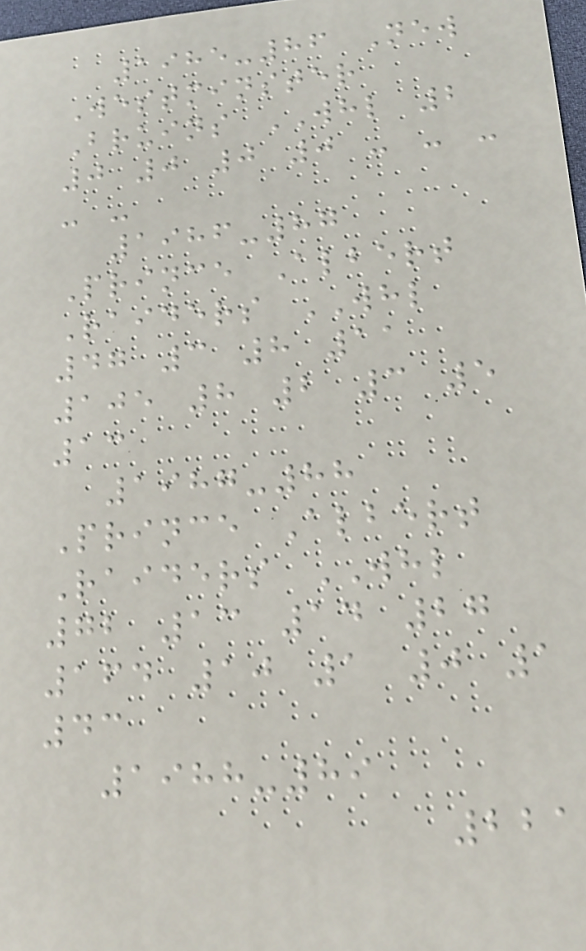1985-86 New
Westminster
Bruins WHL 2
0 0 0 0 - - -
- -
1986-87
Prince Albert
Raiders WHL
47 3 8 11
105 8 2 3 5
13
1987-88
Prince Albert
Raiders WHL
72 13 14 27
164 10 1 0 1
43
1988-89
221
